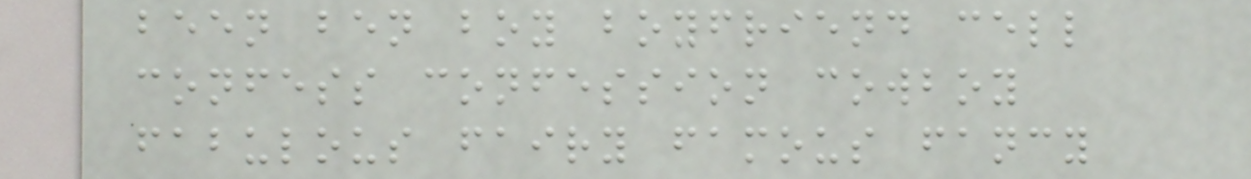been ben boy boyfriend cell
confess confession cowboy
fabulous fairy famous fancy
